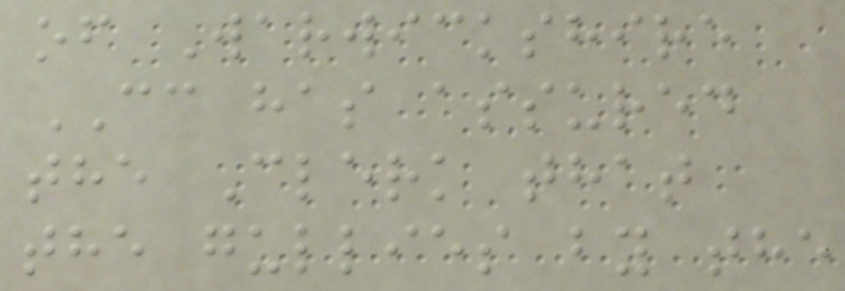of Warwickshire
CC has assured
the Clerk that
the gullies by the
